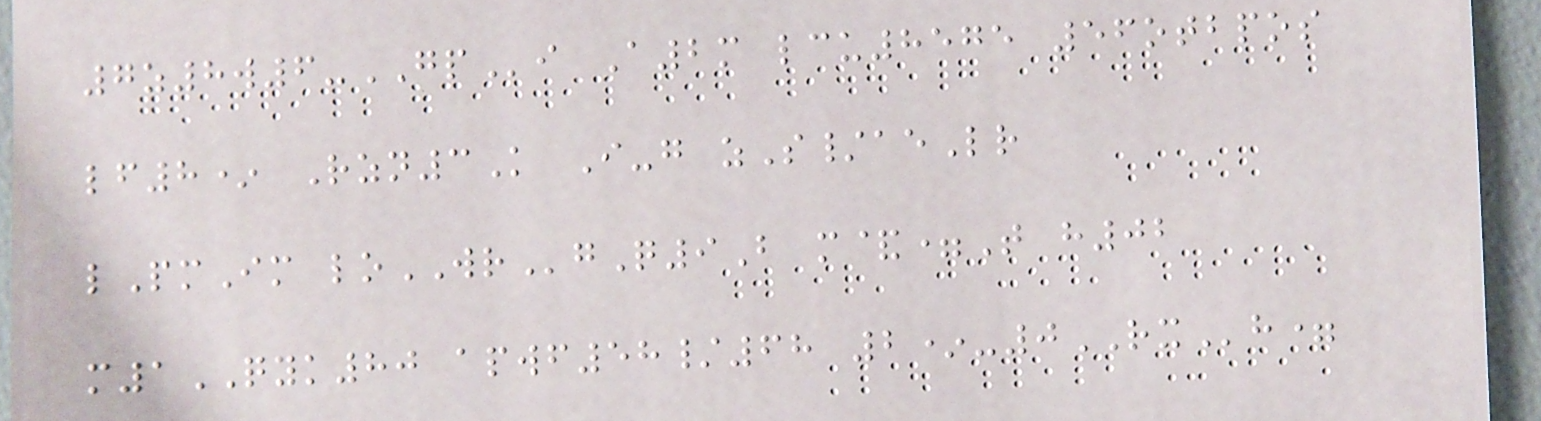7z8w6-GPi A2m lcu8575 56otbpos
lf8* Rzn3K I-g zS/aeLr
lPmIm loWRgQ9B m&=T h02
m1QYK80 apwf58/68 2*-0RXh=
